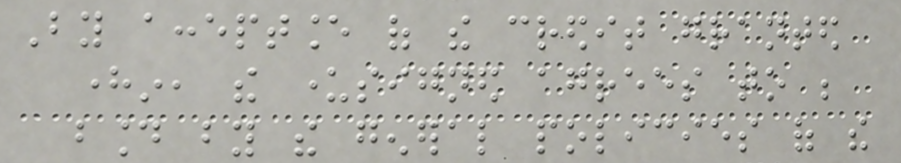By acceptance of the credit granted
herein, the undersigned agrees to be
bound by the general policies of the
